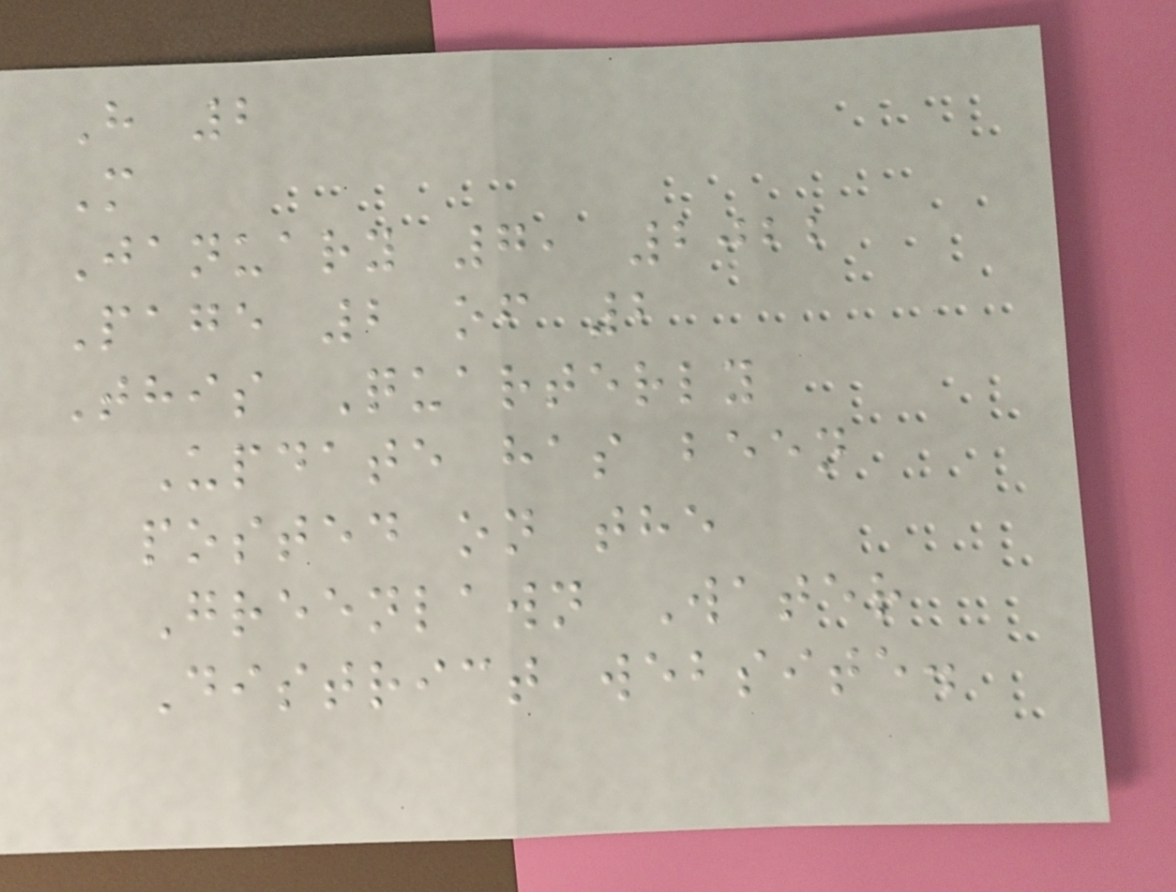H 2
M
January 7, 2022
Page 2 of 2
This Quarterly
Update has been
posted on the
Greenlawn Water
District website.
